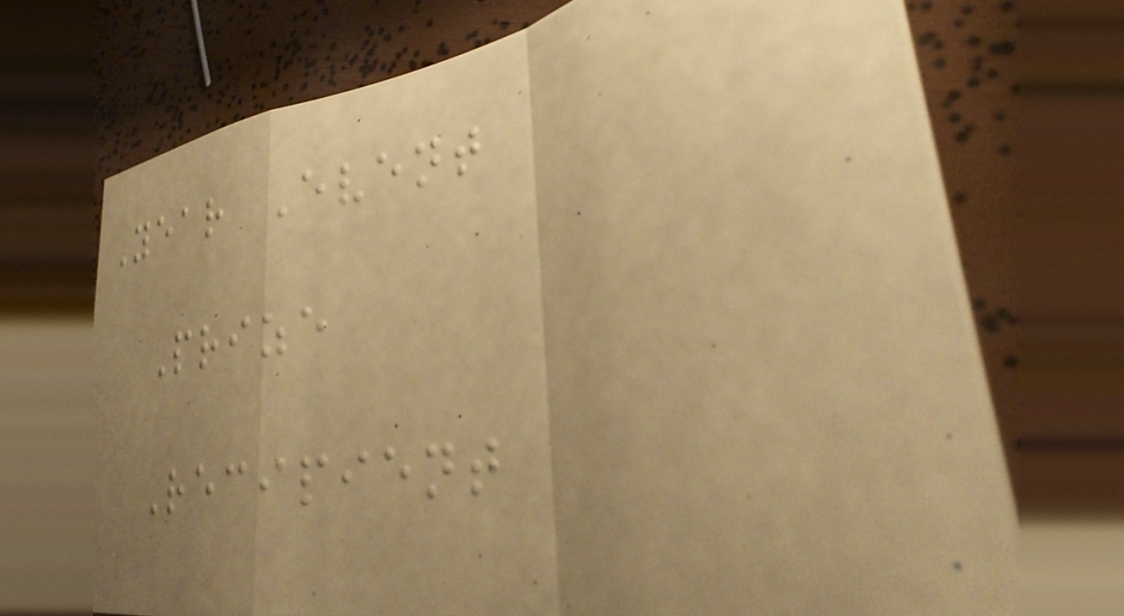Year Event
Prize
Recipient
